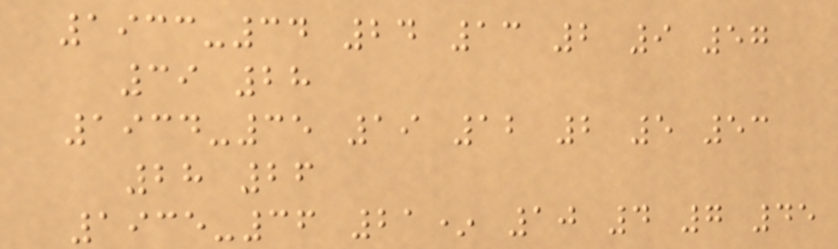1933-34 24 13 2 9 57
39 28
1934-35 19 12 2 5 53
28 26
1935-36 21* 10 4 7 45
